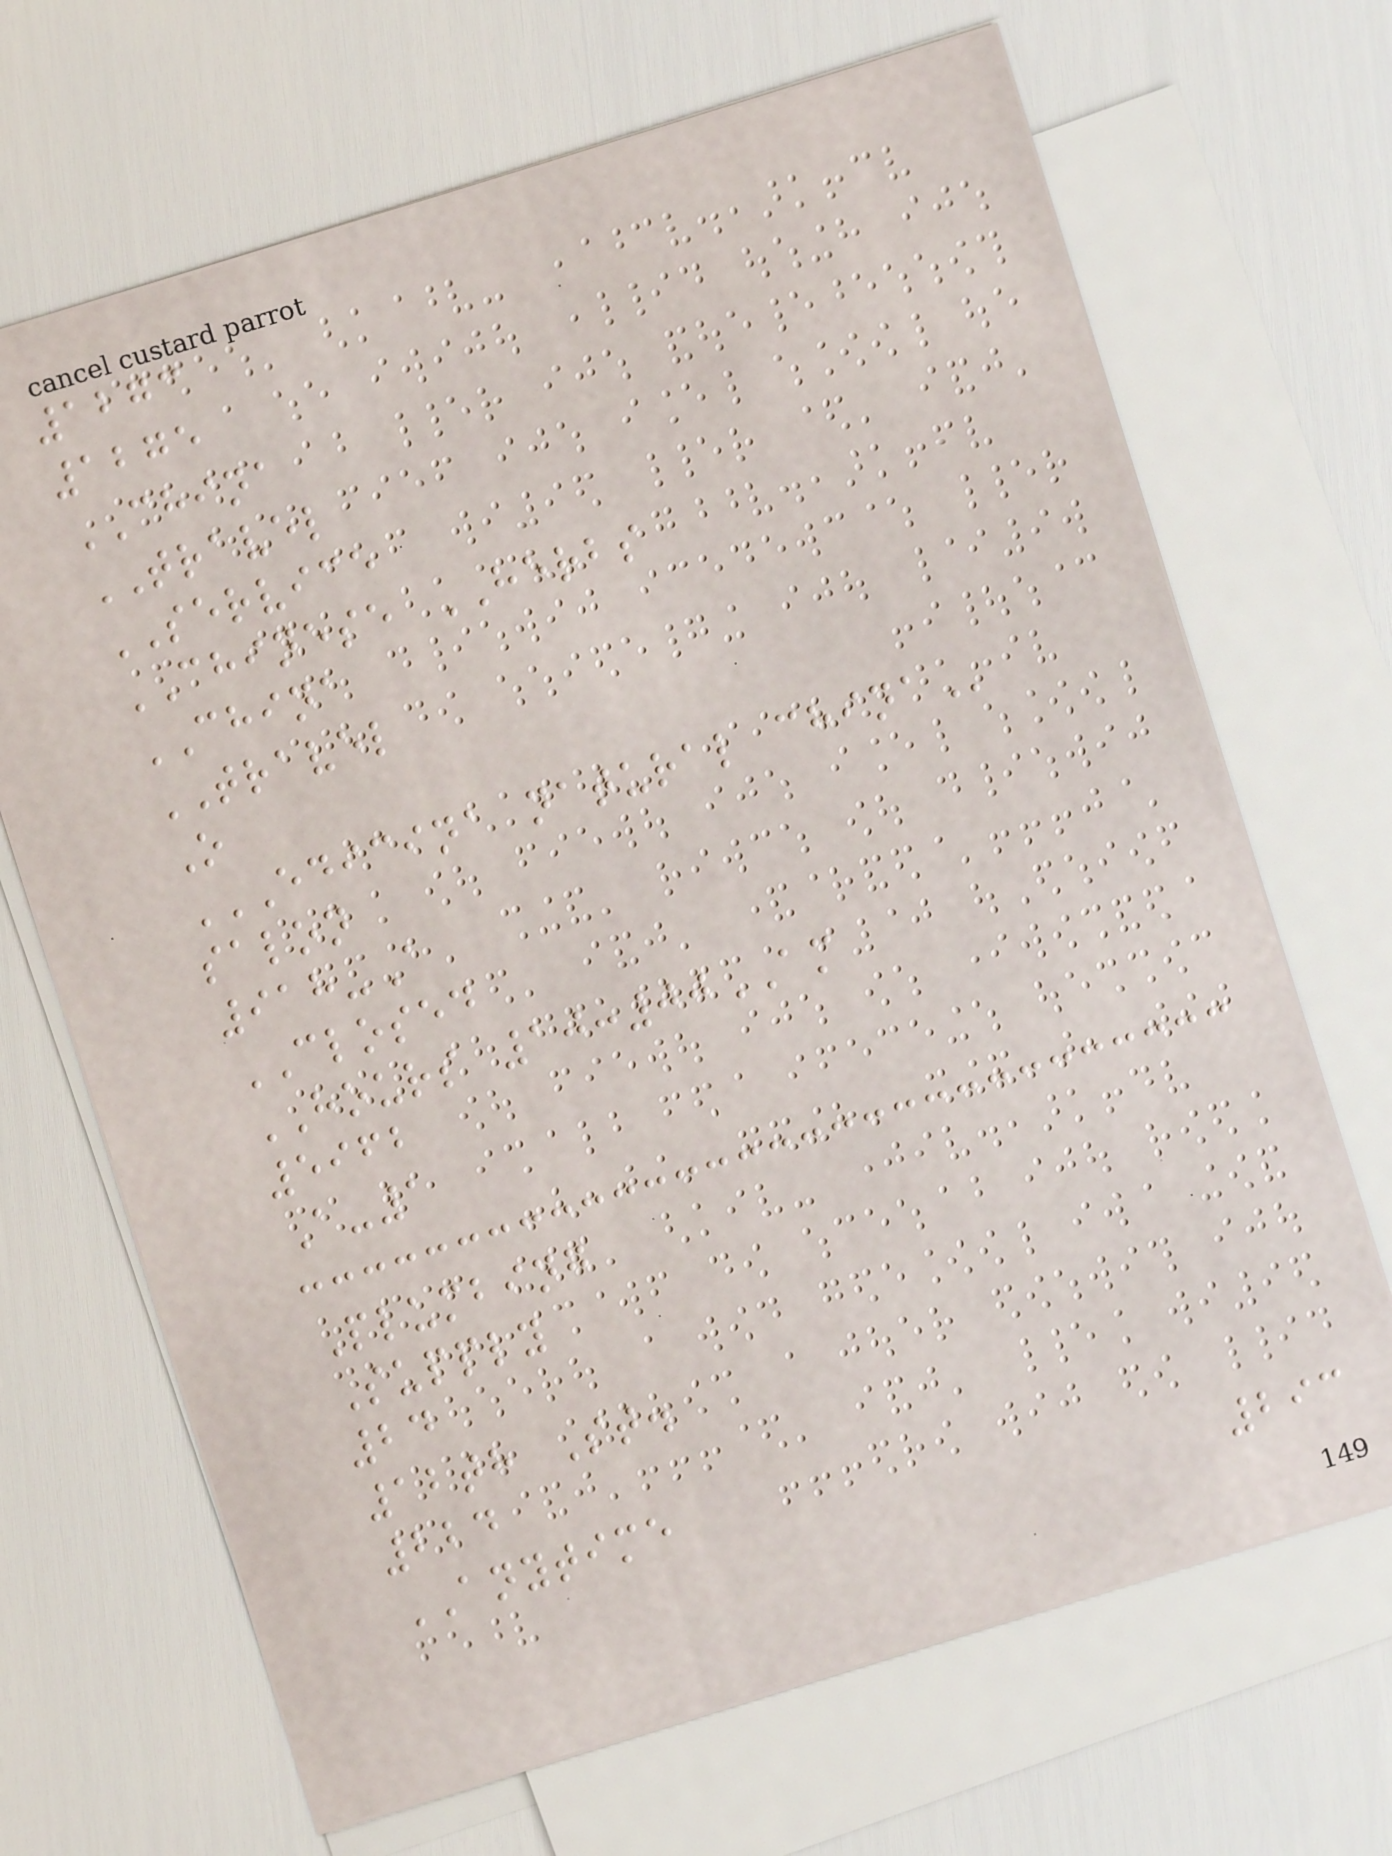1273
1275
CHINA
TRAVEL
SERVICE
CHINESE HERBS
CHINA
TRAVEL
O
EDICINA NATURAL CHINA
salon
918-A
CLOSED
HOURS 10:00AM
5962
A-1
Plumbing
Supply
24
12th St.
224
ANYTIME
293
